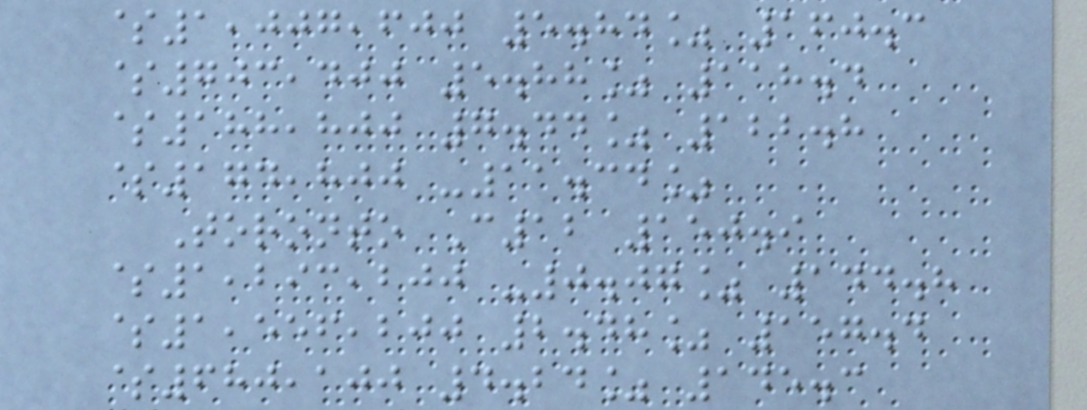$1,007,600 5.84% 160.3
$703,400 5.88% 118.4
$188,800 7.44% 122.8
$174,800 -11.34%
Toronto C12 150.9
$1,293,200 -0.07% 144.8
$1,556,200 2.48% 157.4
$680,100 4.24% 145.3
